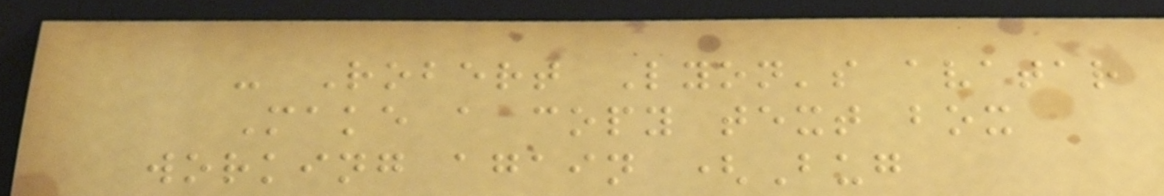- Robert Lyon's avatar
Make a copy text box
working again (Bug
